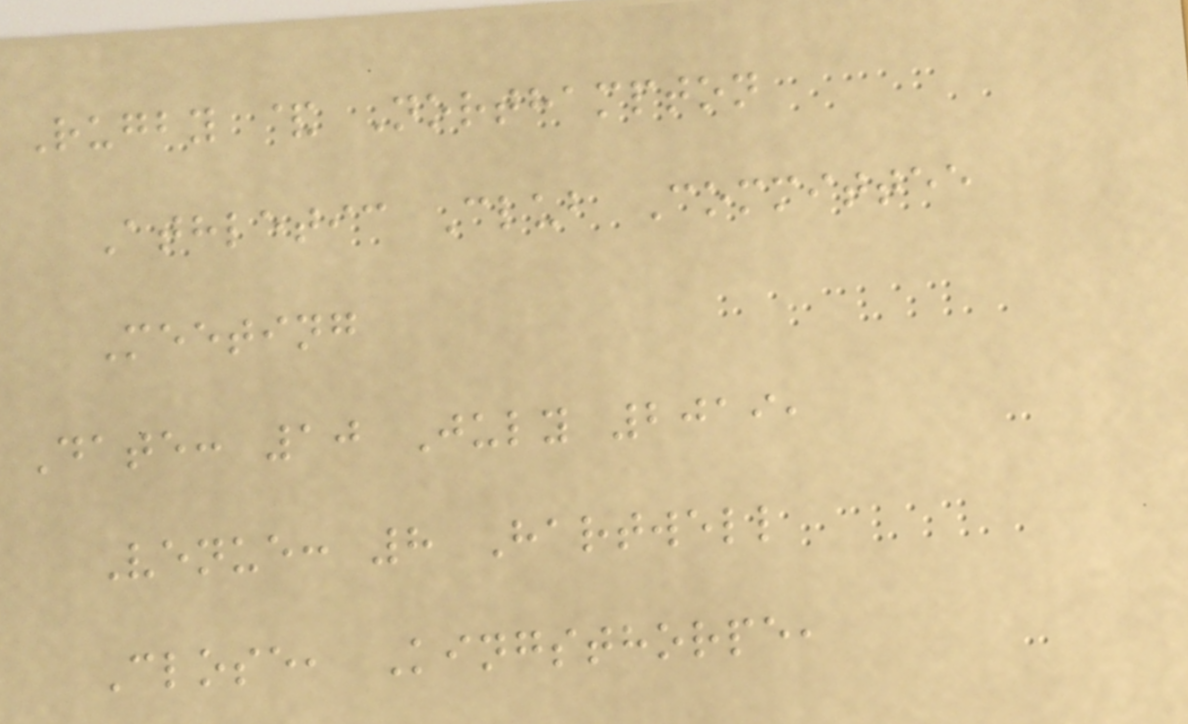Rugby & Northampton
Athletic Club Committee
Meeting
Date: 10 July 2019,
Venue: 8 Hartwell
Close, Kingsthorpe,
